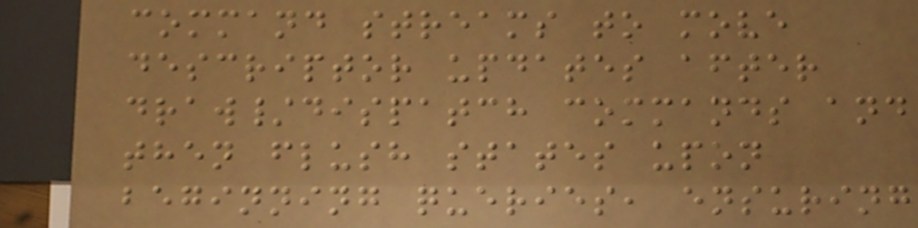command streams to move
descriptor updates after
draw/dispatch commands and
then flush states upon
beginning queries, ensuring
